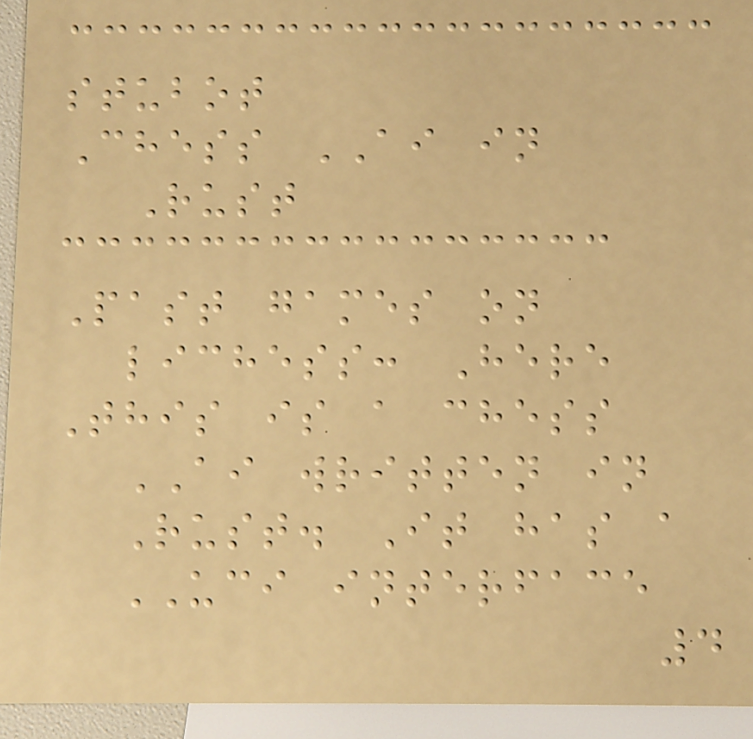stubot
Chess AI in
Rust
Past games on
lichess: Here
This is a chess
AI written in
Rust. It has a
UCI interface
4
